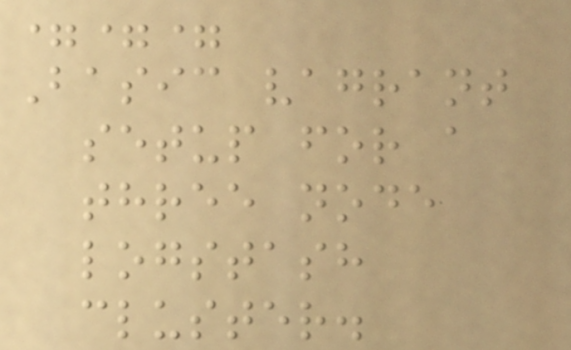===
Basic vagrant
setup for a
three node
logstash
cluster.
